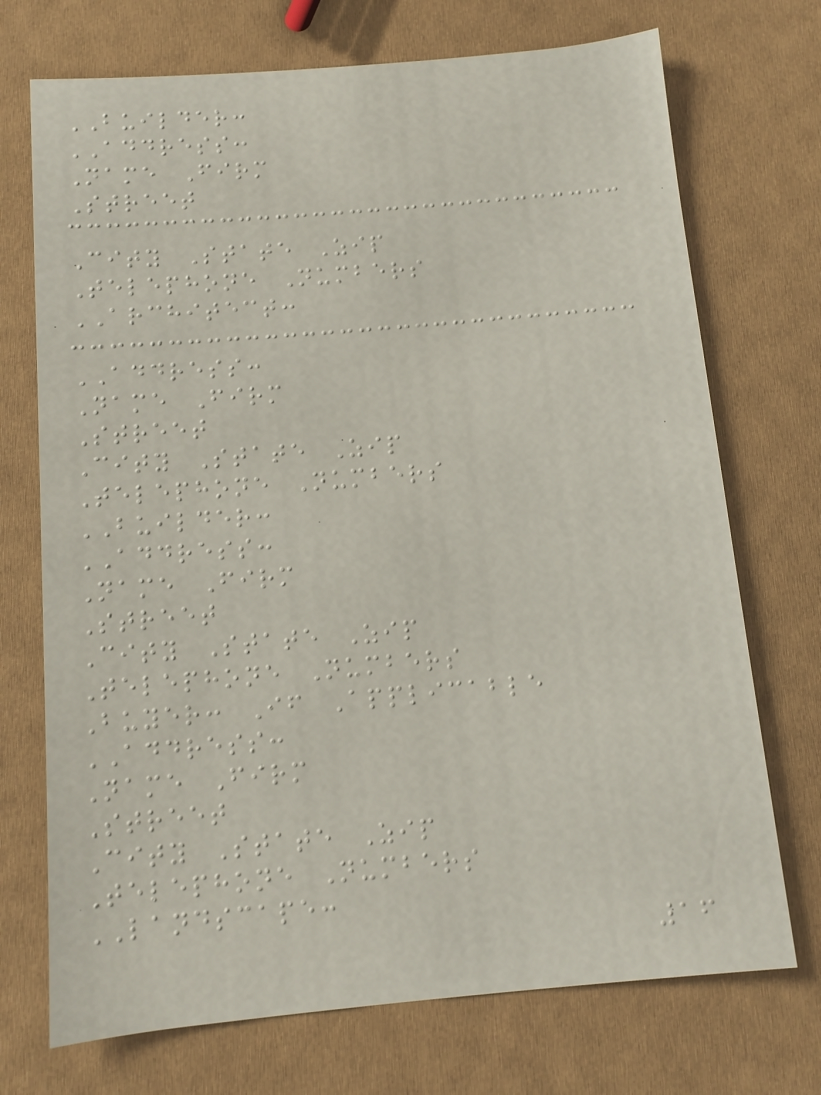BUILDER:
ADDRESS:
Name Firm
Street
City State Zip
Telephone Numbers
ARCHITECT:
ADDRESS:
Name Firm
Street
City State Zip
Telephone Numbers
BUILDER:
ADDRESS:
Name Firm
Street
City State Zip
Telephone Numbers
Buyer: If Applicable
ADDRESS:
Name Firm
Street
City State Zip
Telephone Numbers
LANDSCAPE:
16
